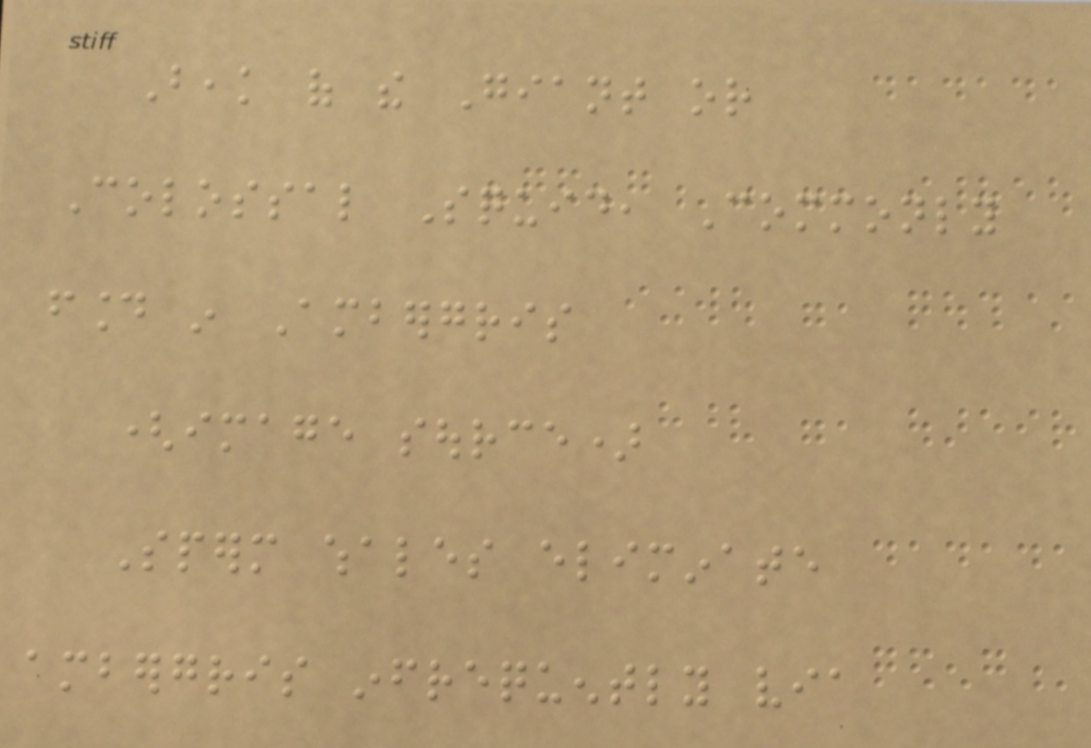Beak of the Giant or
Colossal Squid, Commonly
found in Ambergris
(image source)
Sperm whales eliminate
ambergris infrequently via
